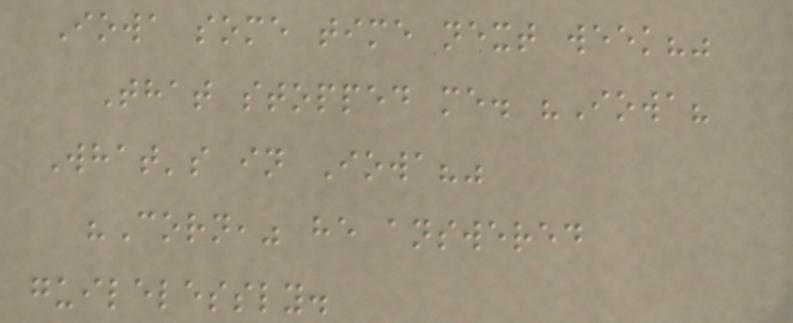Iowa some time next week?"
That stopped me. "Iowa?
What's in Iowa?"
"Corn," he answered
guilelessly.
